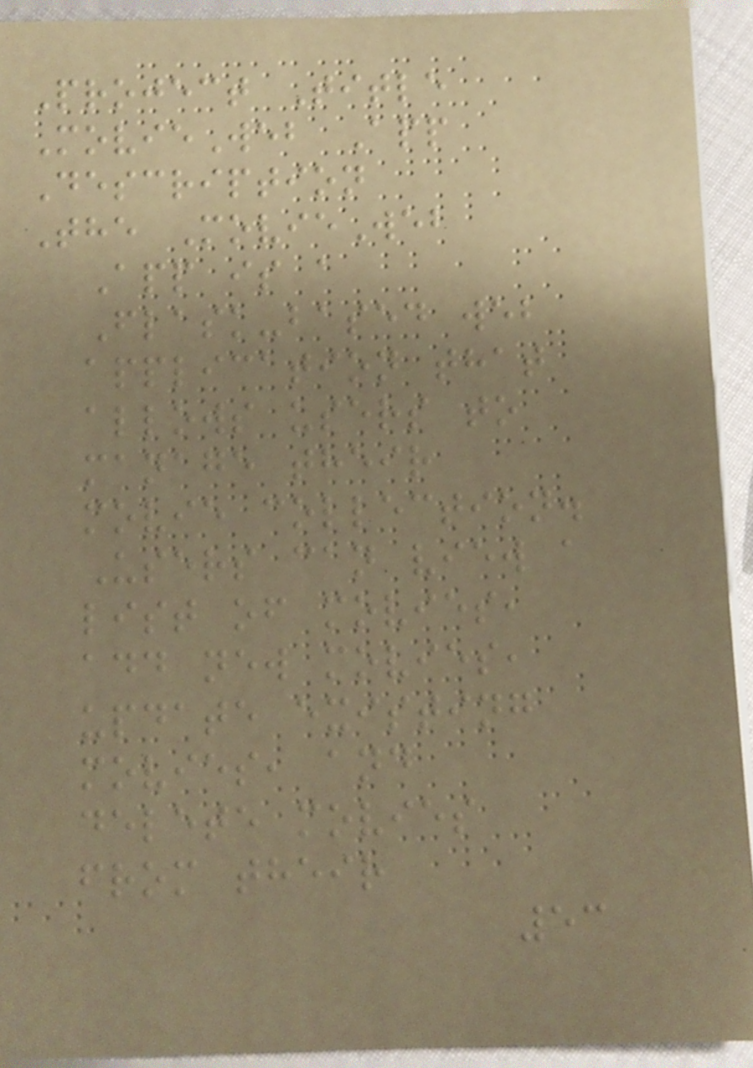Project Title
MovieWeb App
Description
The MovieWeb
App is a
Flask-based web
application that
allows users to
manage their
movie collection.
Users can view a
list of movies,
add new movies,
update existing
movies, and
delete movies
from their
53
